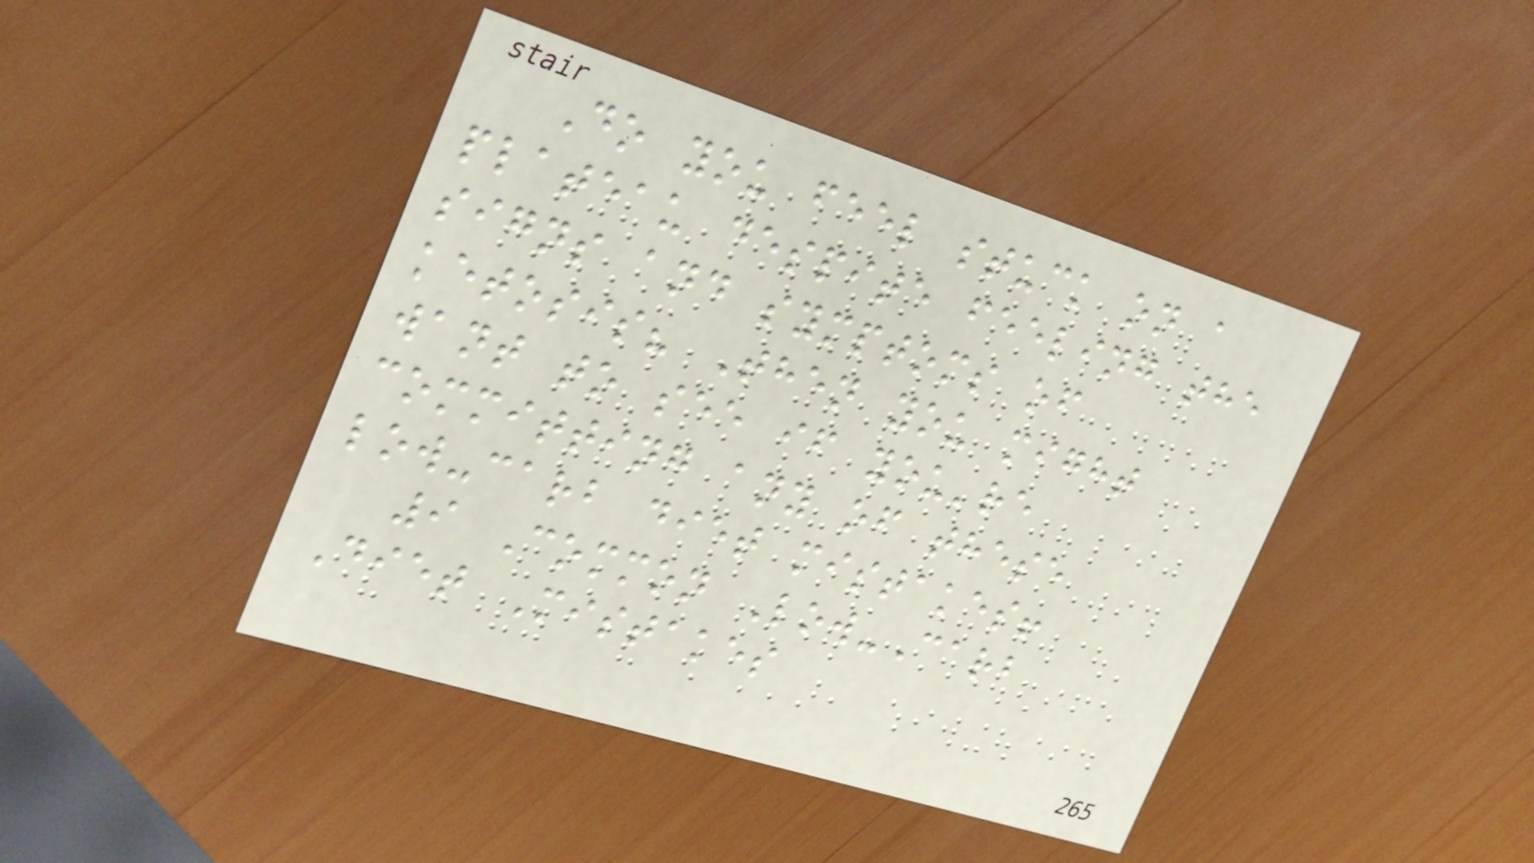Do you feel stuck on a
plateau despite feeling the
signs and symptoms of
ketosis? Then you might
want to see if you're
committing any of these
low-carb diet mistakes!
9 Common Low-Carb
Diet Mistakes
